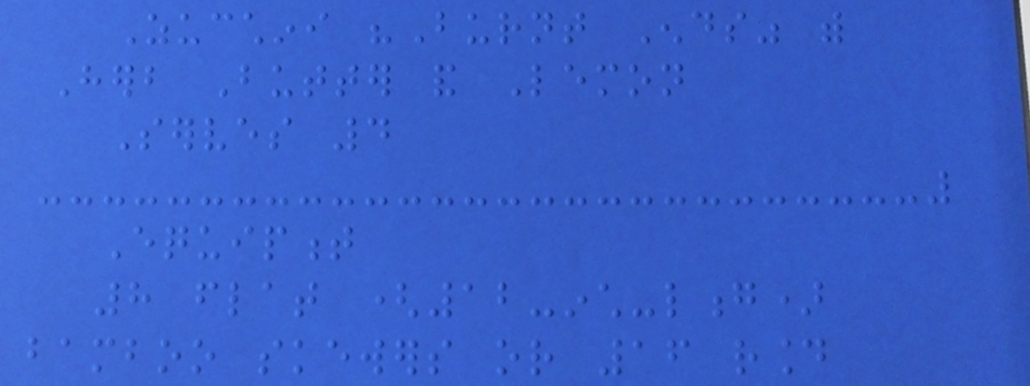Zucchini "Burnt Ends" with
Herb Butter and Lemon
Serves 4
Equipment
8 flat (12-inch-long)
bamboo skewers or 16 round
